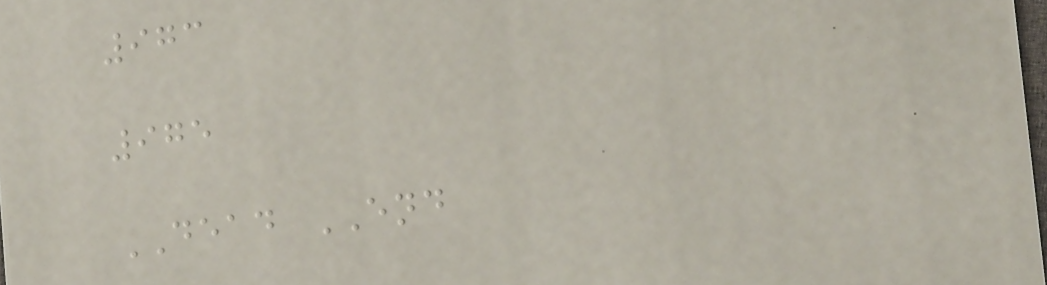973
975
DEAD END
